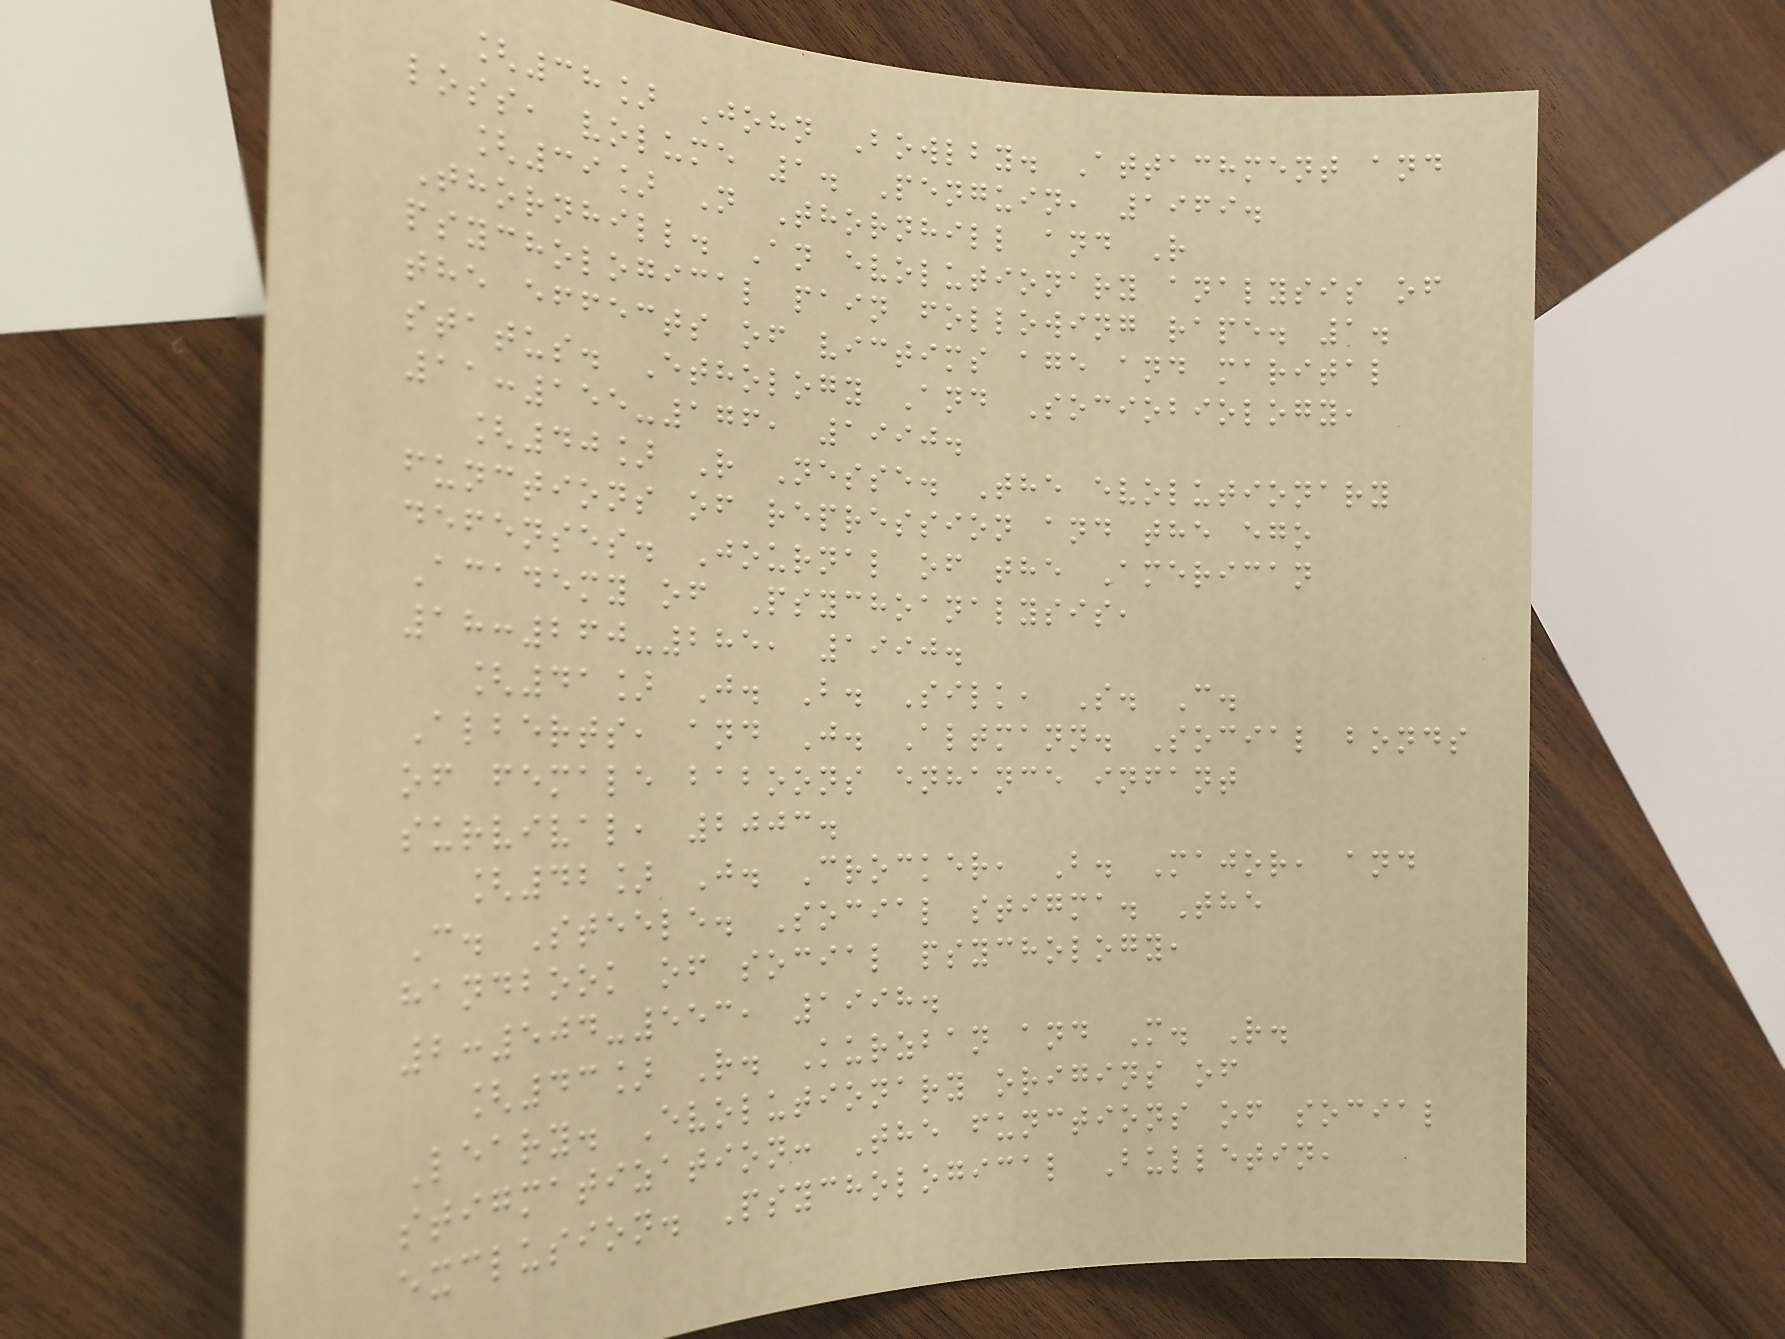[38] John Bowlby. Attachment and
loss, volume 1. Penguin, 1969.
[39] N Thornhill and R
Thornhill. An evolutionary analysis of
psychological pain following rape. 1.
the effects of victims age and marital
status. Ethology And Sociobiology,
11:155-176, 1990.
[40] R Nesse. The evolutionary
functions of repression and the ego
defenses. Journal of the American
Academy of Psychoanalysis,
18:260-285, 1990.
[41] J. B. Silk, S. C.
Alberts, and J. Altmann. Social bonds
of female baboons enhance infant
survival, 2003.
[42] J. Crocker, B. Major, and
C. Steele. Social stigma. The
handbook of social psychology,
2:504-553, 1998.
[43] R. Kurzban and M. R.
Leary. Evolutionary origins of
stigmatization: The functions of social
exclusion. Psychological Bulletin,
